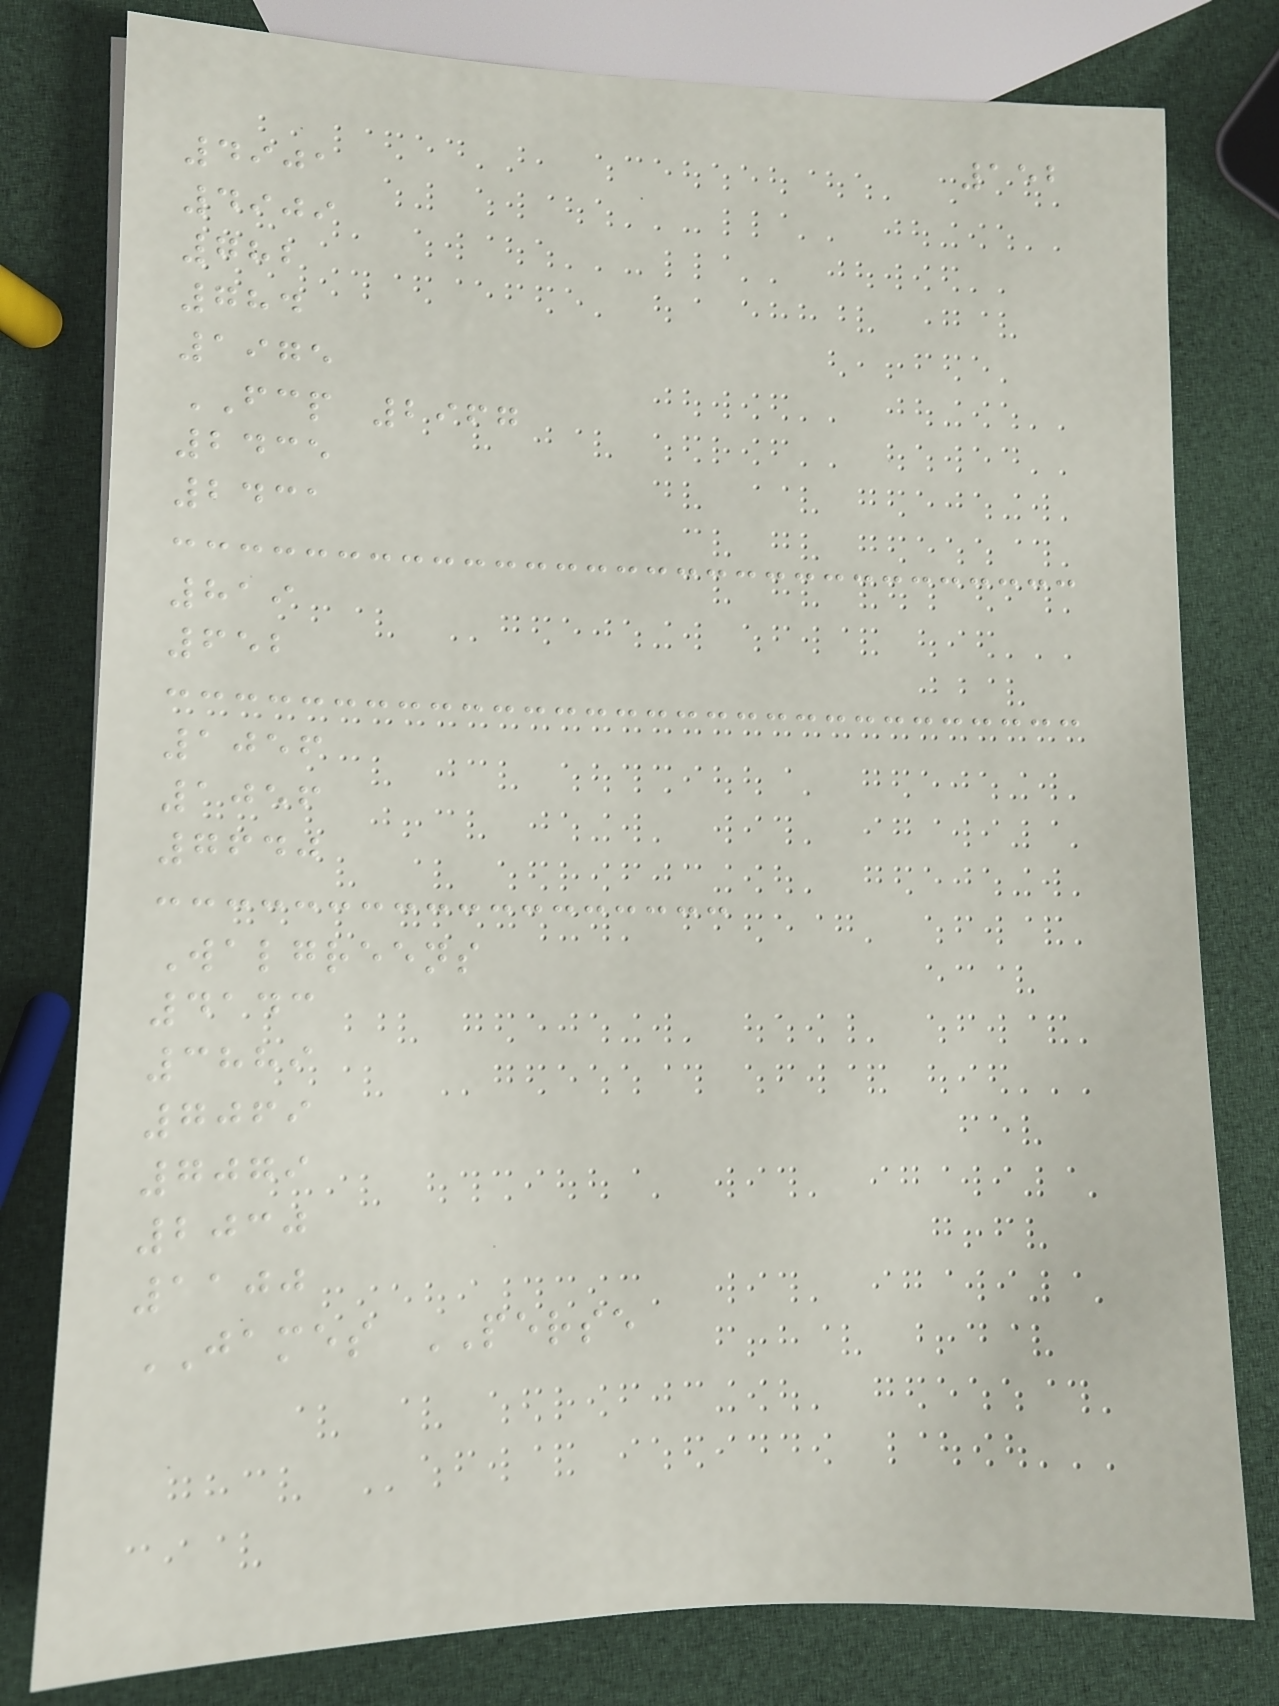152
4901
4909
782
784
1975
FCP 2967
2435
2431
819
652
1056
1056
7640
Walgreens
4143
3889
7069
7079
2030
1100
JAMES PERSE
